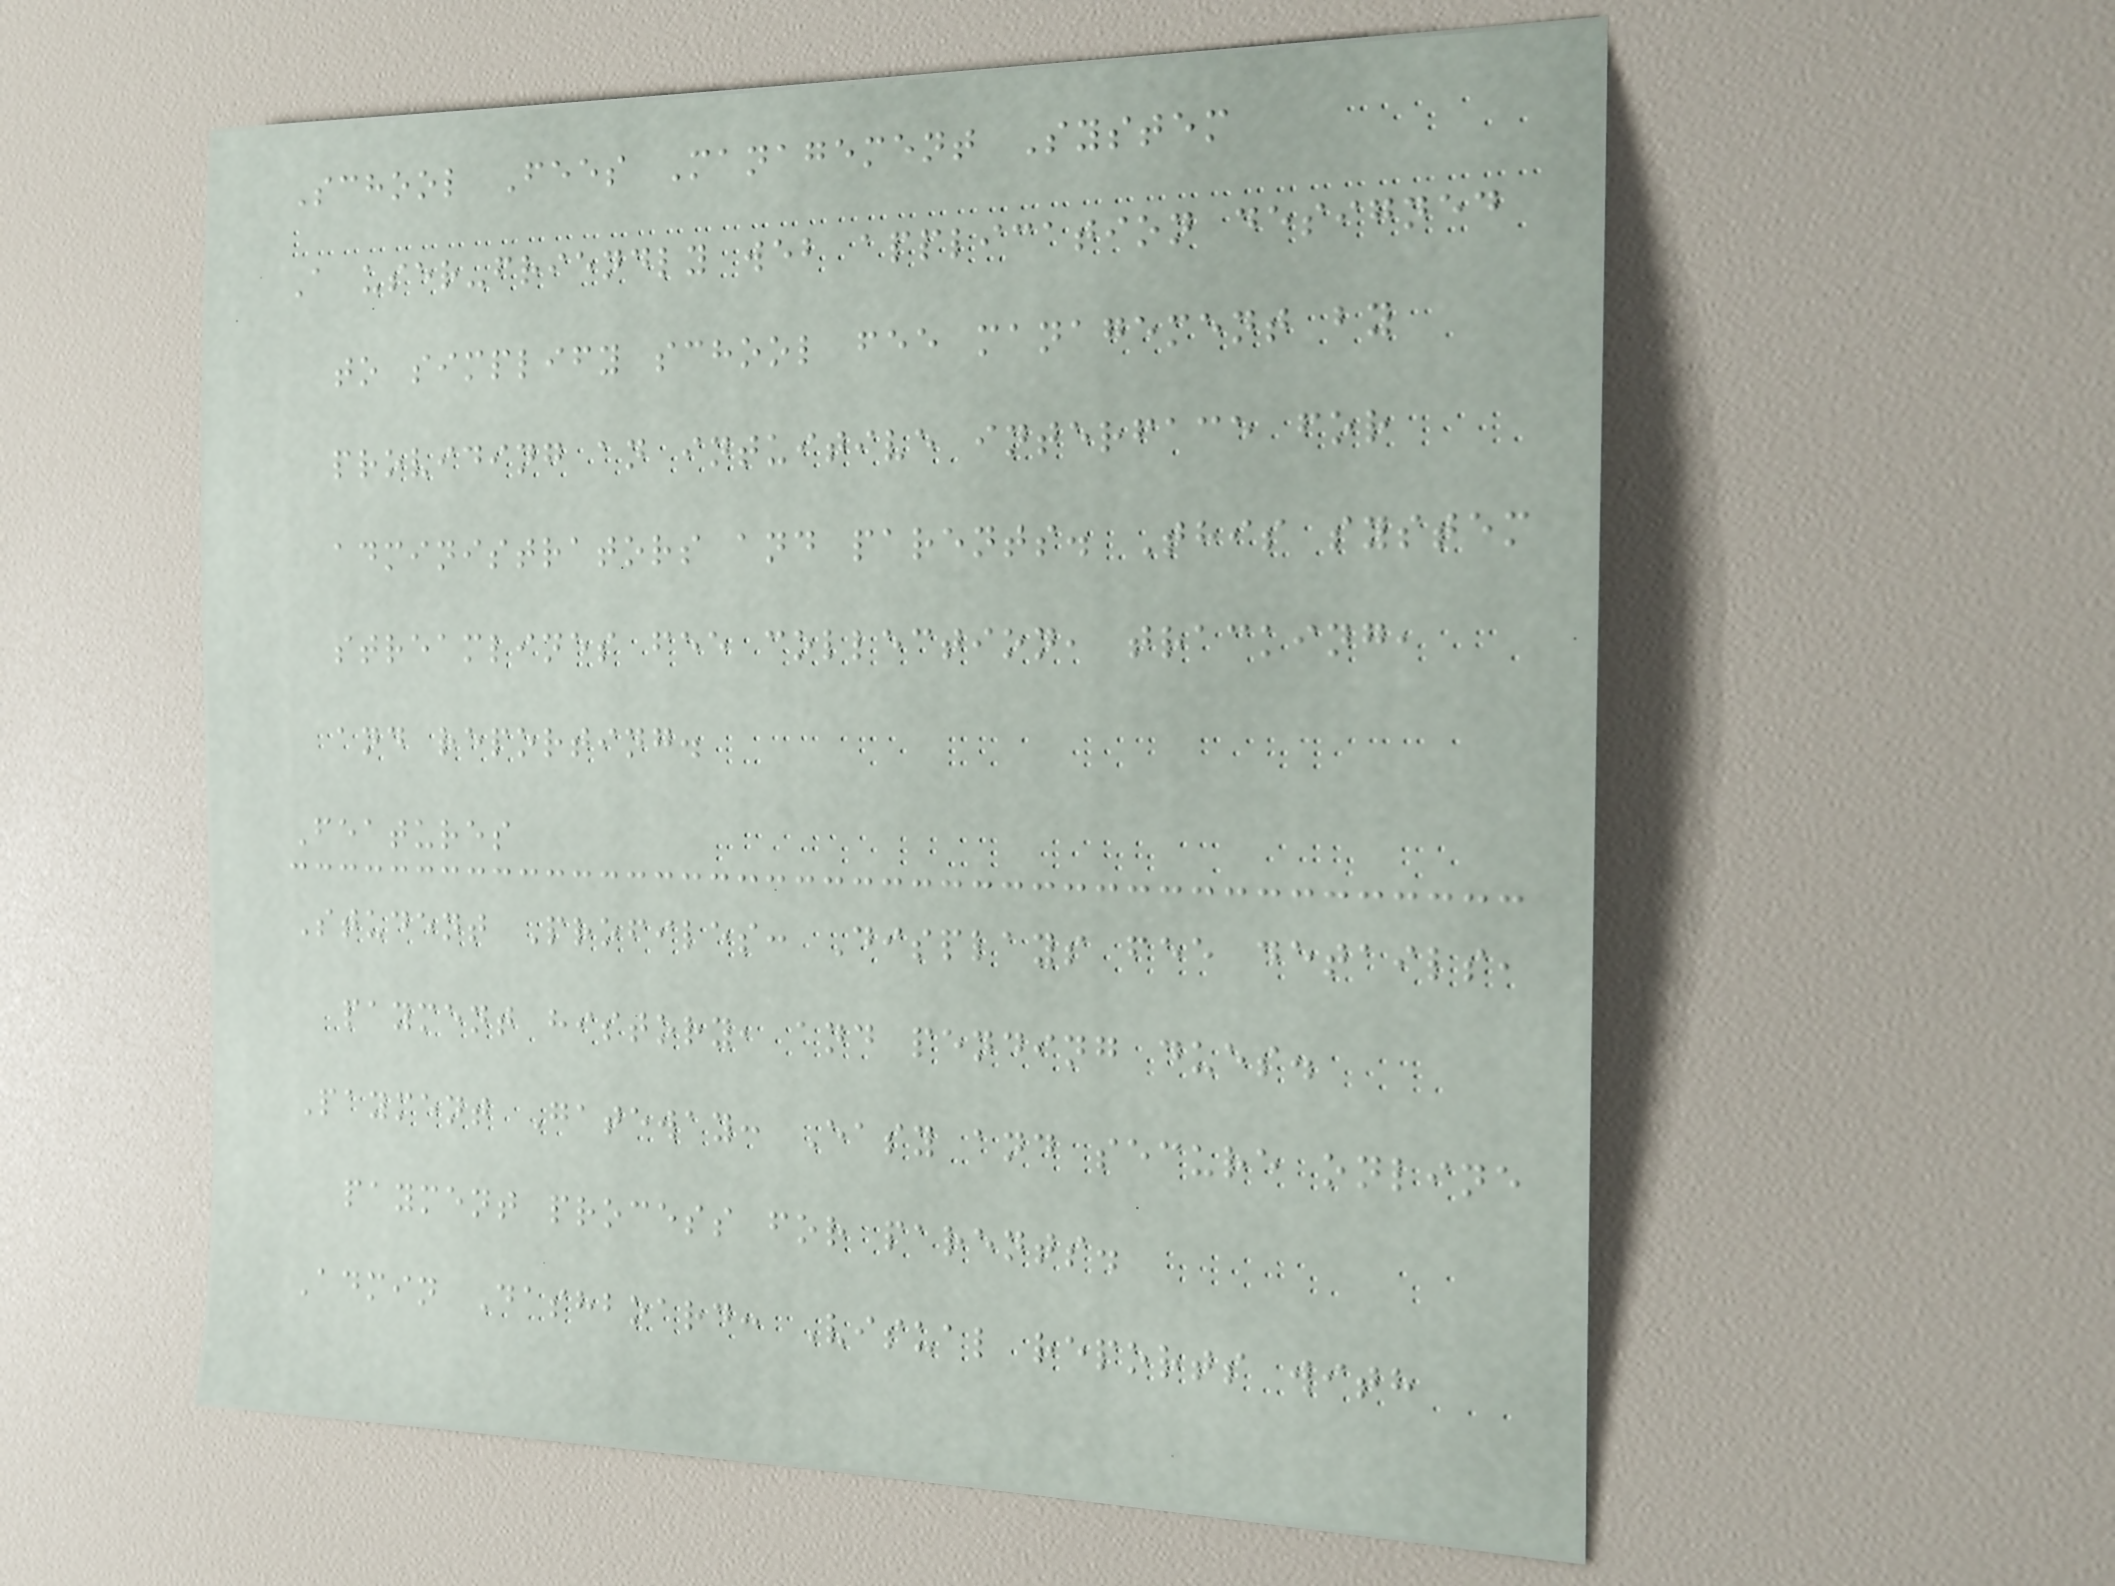School Fees Management System
A user-friendly web application designed
to simplify school fee management by
providing an intuitive interface for
administrators and parents. This system
streamlines fee collection, tracking,
and reporting.
Features
Student Profiles: Displays fee details,
payment history, and pending dues.
Payment Gateway: Easy and secure online
payment process for parents.
Admin Dashboard: Visual reports with
